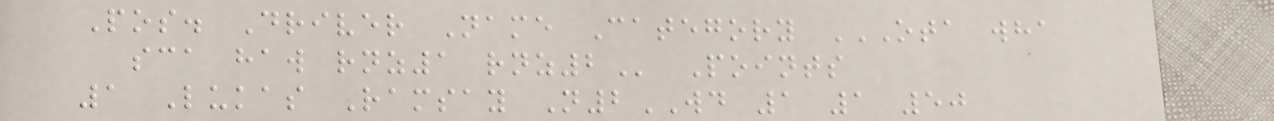Pos. Driver Name Category OTA WHA
SCA HAW RNZ1 RNZ2 Points
1 Lukas Ramsay N2WD 1 1 50
